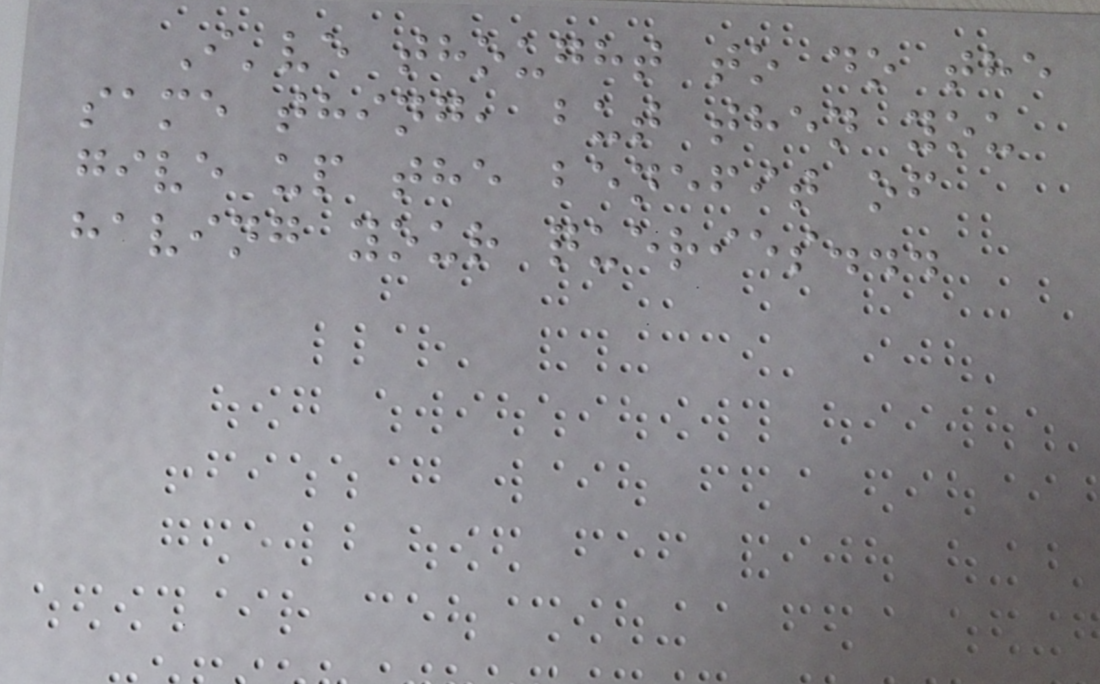I've thought to do the
same thing, but then you
give up the benefit of
having your queries...
